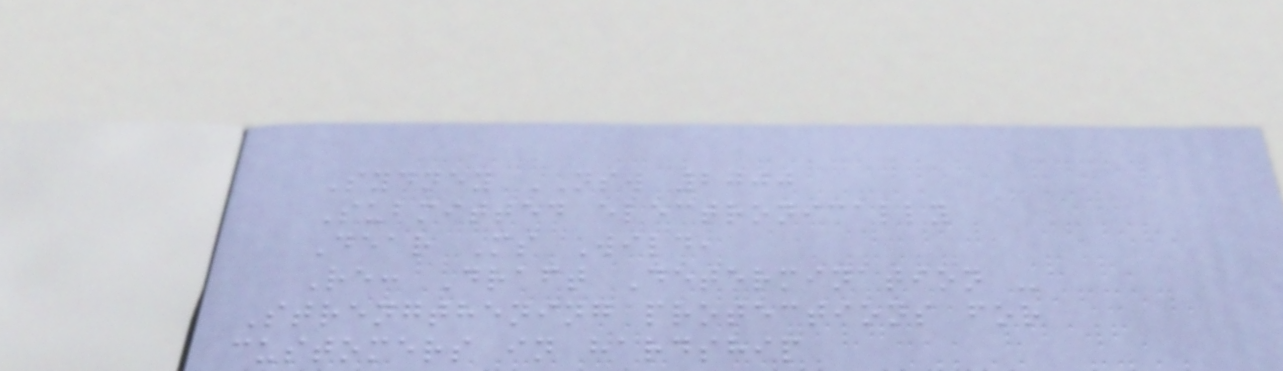Sydney NSW 2000
Submitted electronically
Dear Ms Wild,
Re: Draft Determination -
Strengthening protections for
customers in hardship
